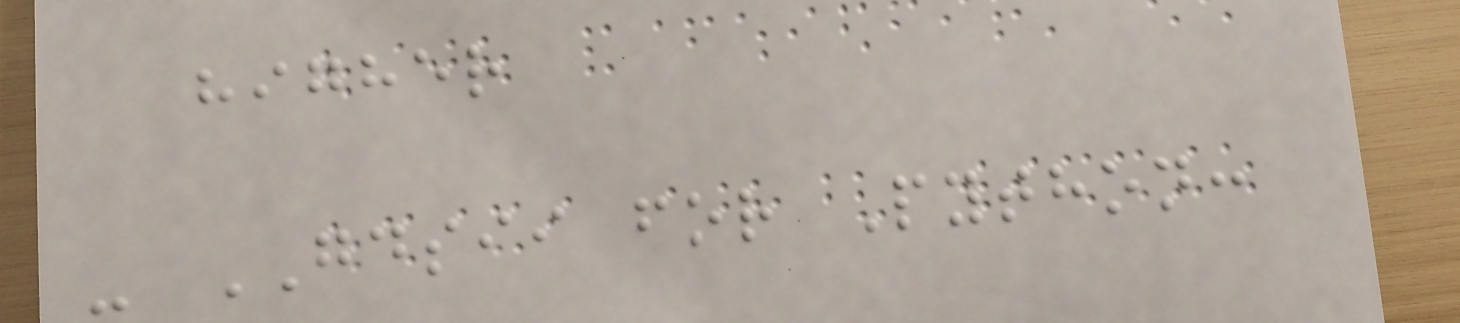higher
- GDSII for Python:
